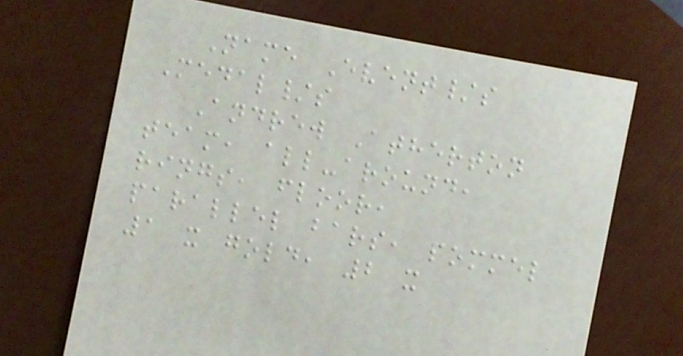Name Event/s
Medal/s
Andrew Atherton
team, all-around,
rings, floor,
parallel bars, pommel
1 x gold, 2 x
